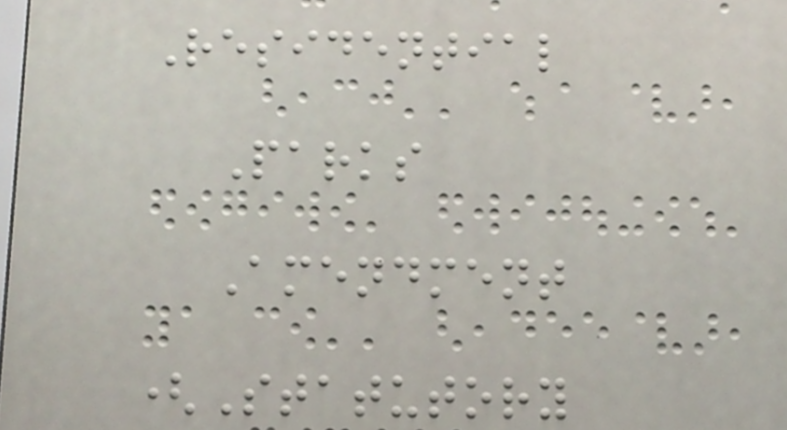Residential
Parks
Amendment
(Statutory
